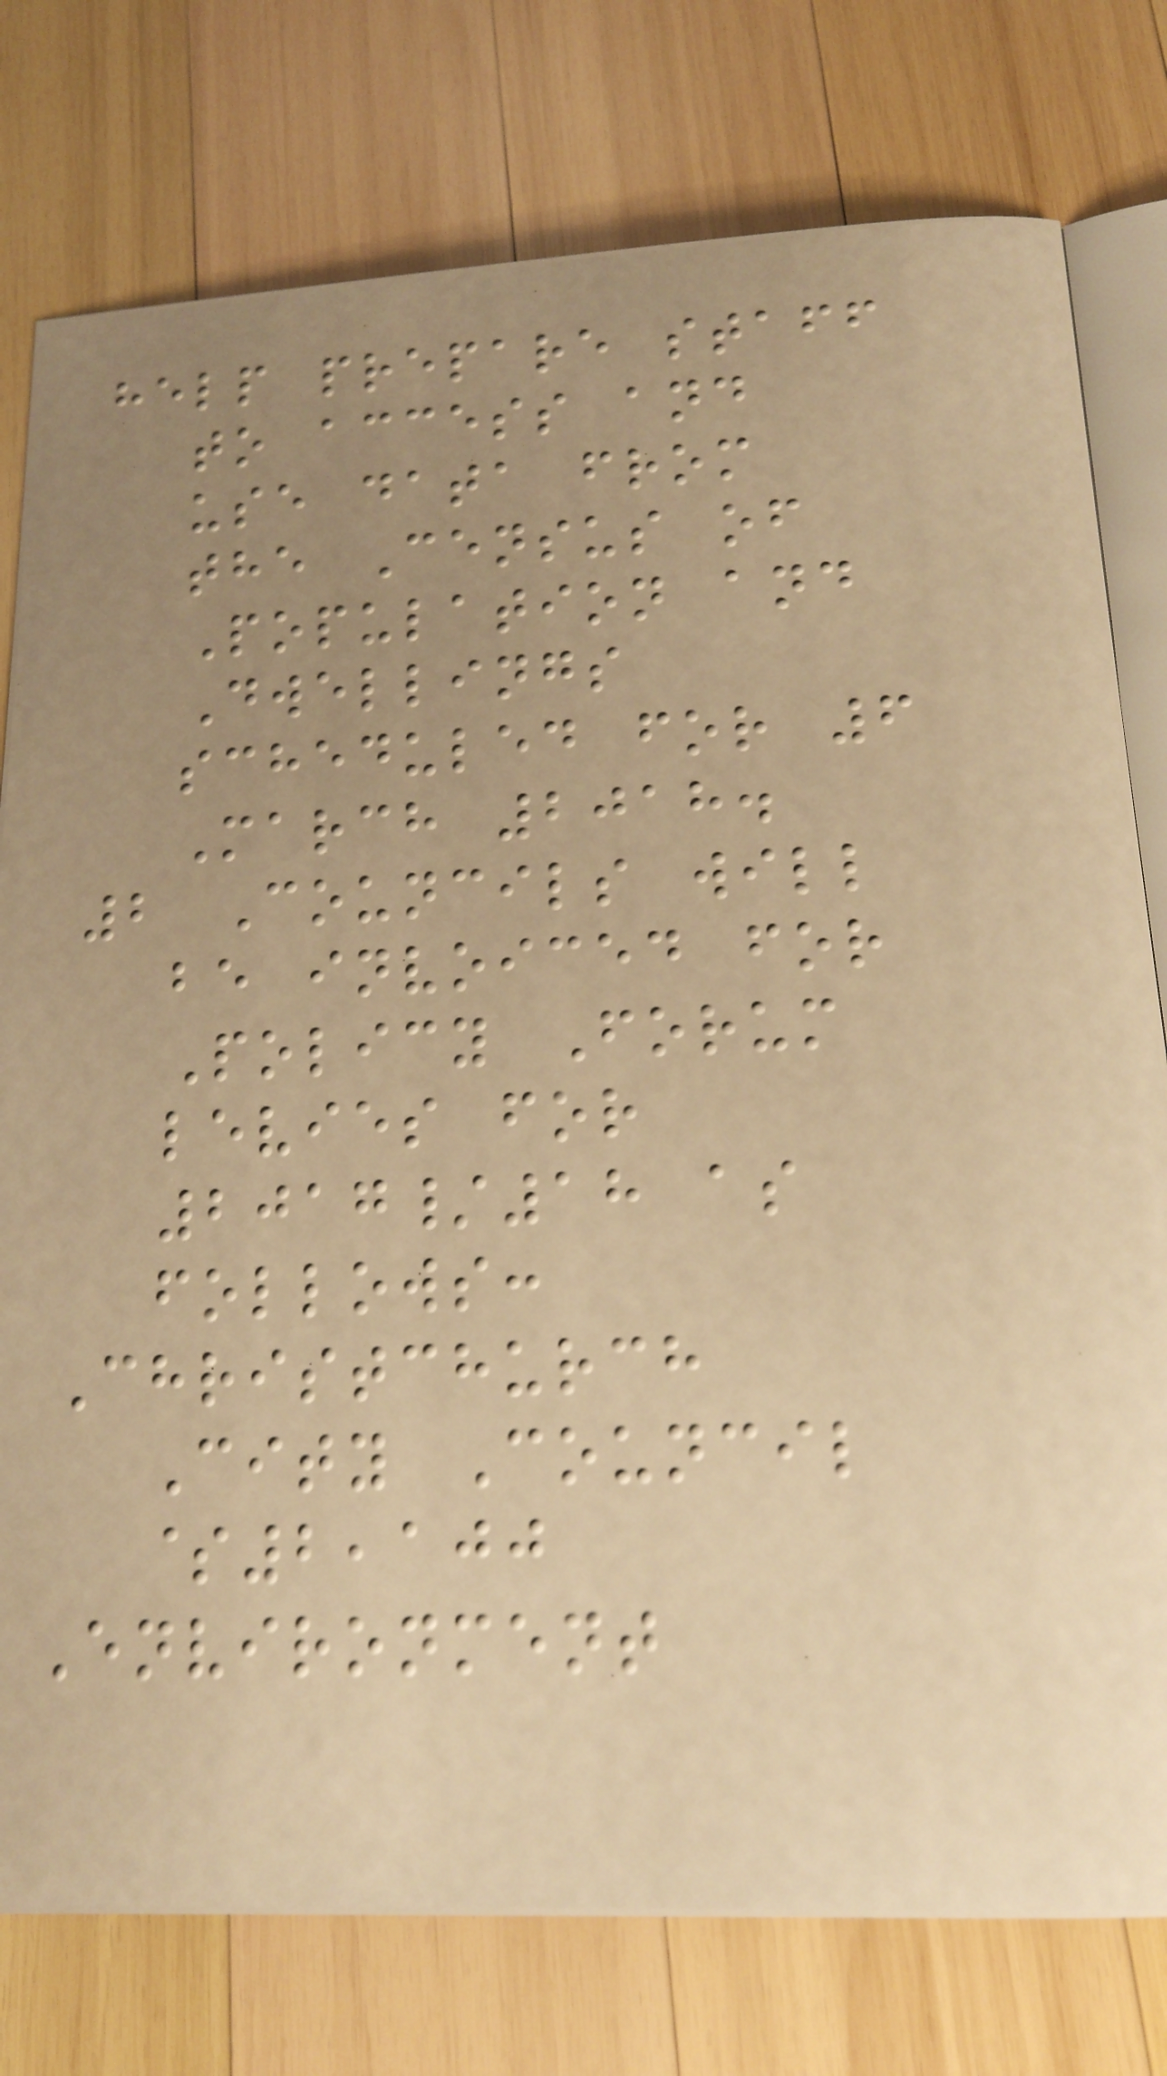help prepare staff
to access and
use data from
the Census of
Population and
Dwellings
scheduled for 6
March 2018.
2 Councils will
be invoiced for
Policy Forum
levies for
2017/18 as
follows:
Christchurch
City Council
$2,100
Environment
